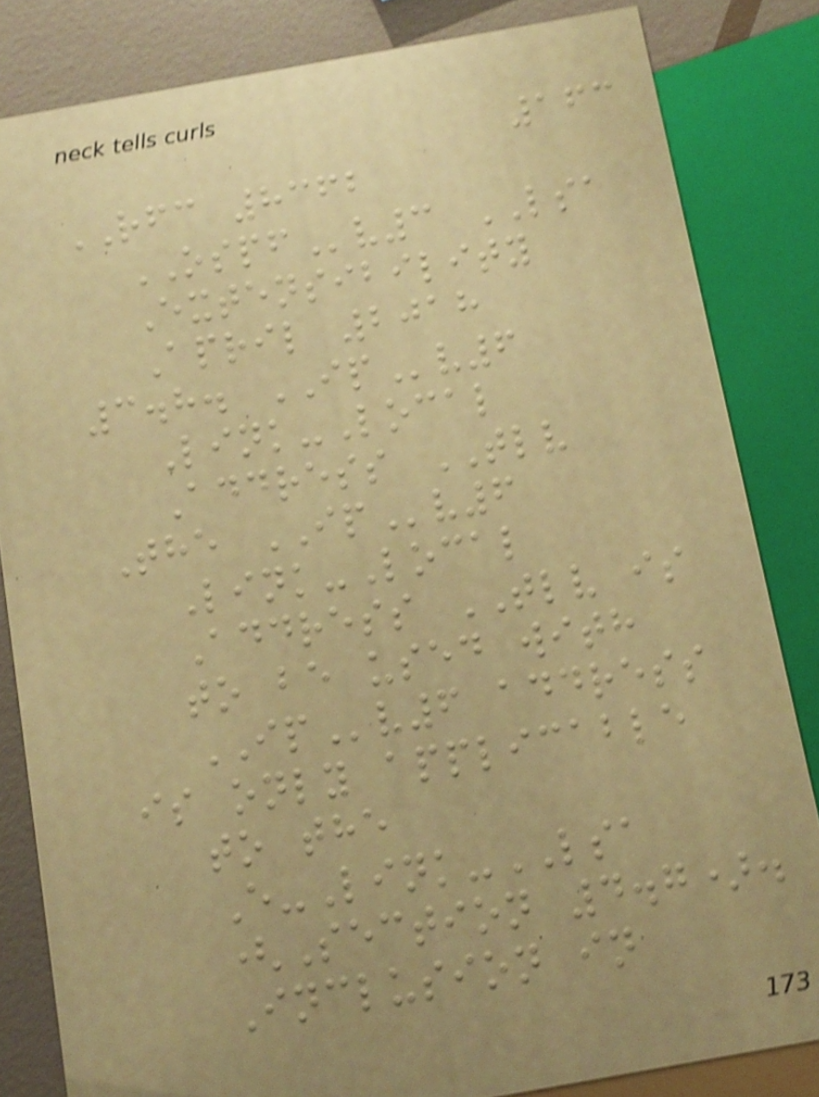163
RFC 8362
OSPFv3 LSA
Extensibility
April 2018
3.8. IPv6
Link-Local
Address TLV
The IPv6
Link-Local
Address TLV is
to be used with
IPv6 address
is only applicable
to the
E-Link-LSA
(Section 4.7).
Inclusion in
